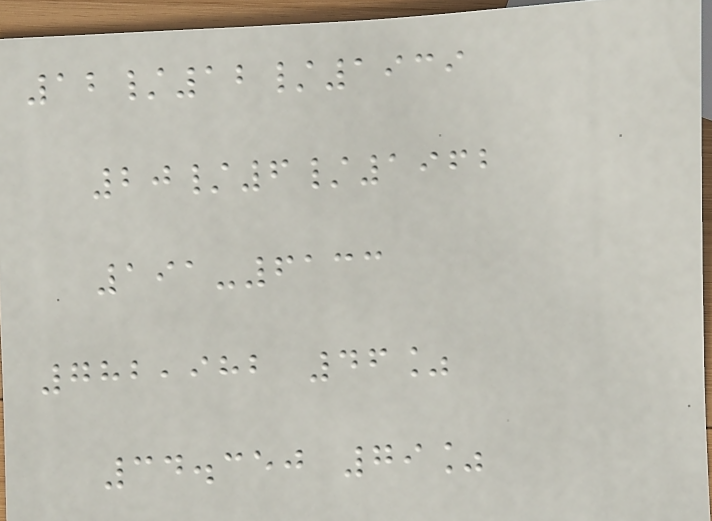12/12/1939
20/6/1962
191-6133
782,982 46%
34.350 79%
